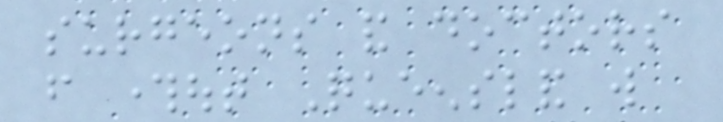surgeons and doctors
from throughout Queensland will
